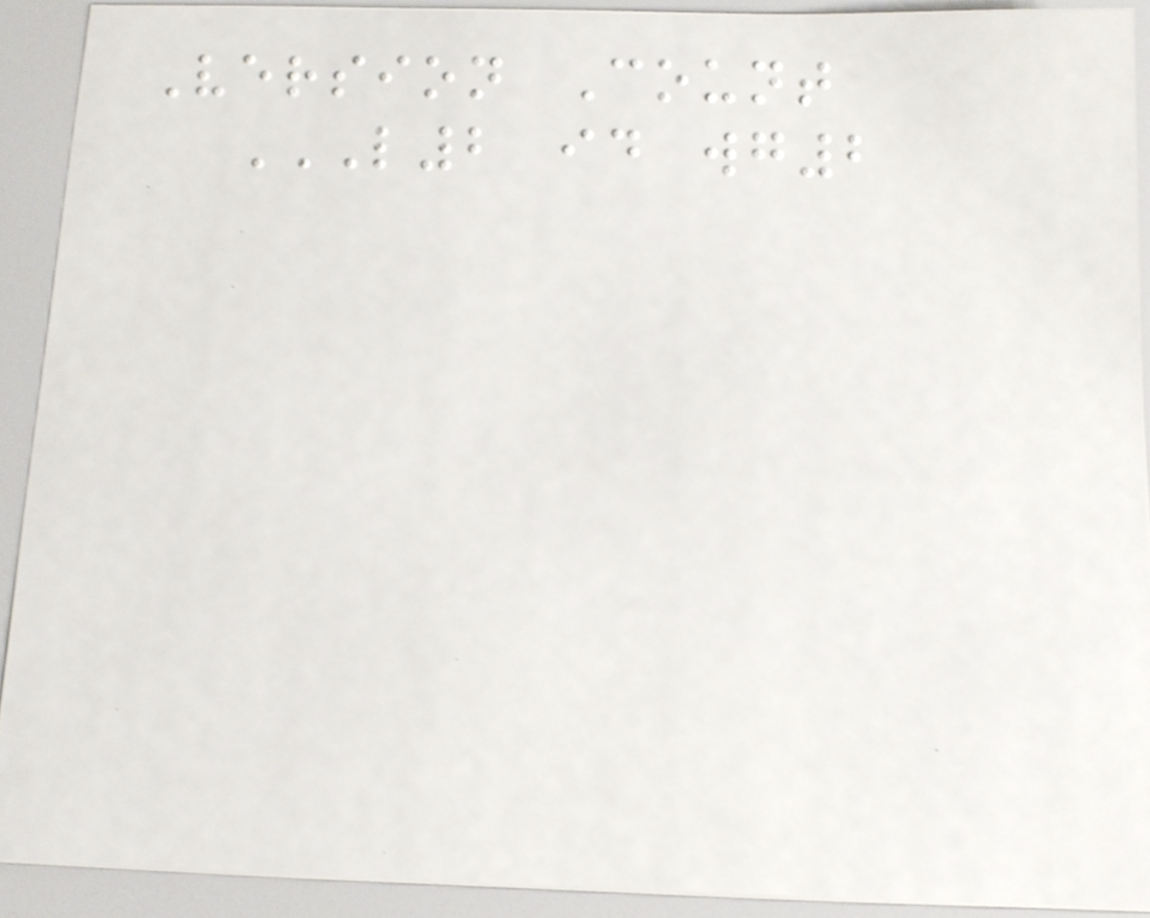Version Count
L2 ID WG2
